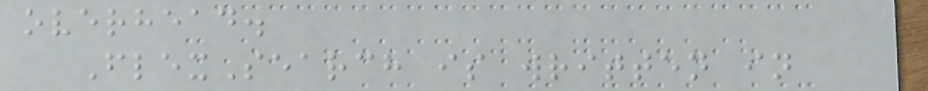overhead.
FlexSearch is written in
